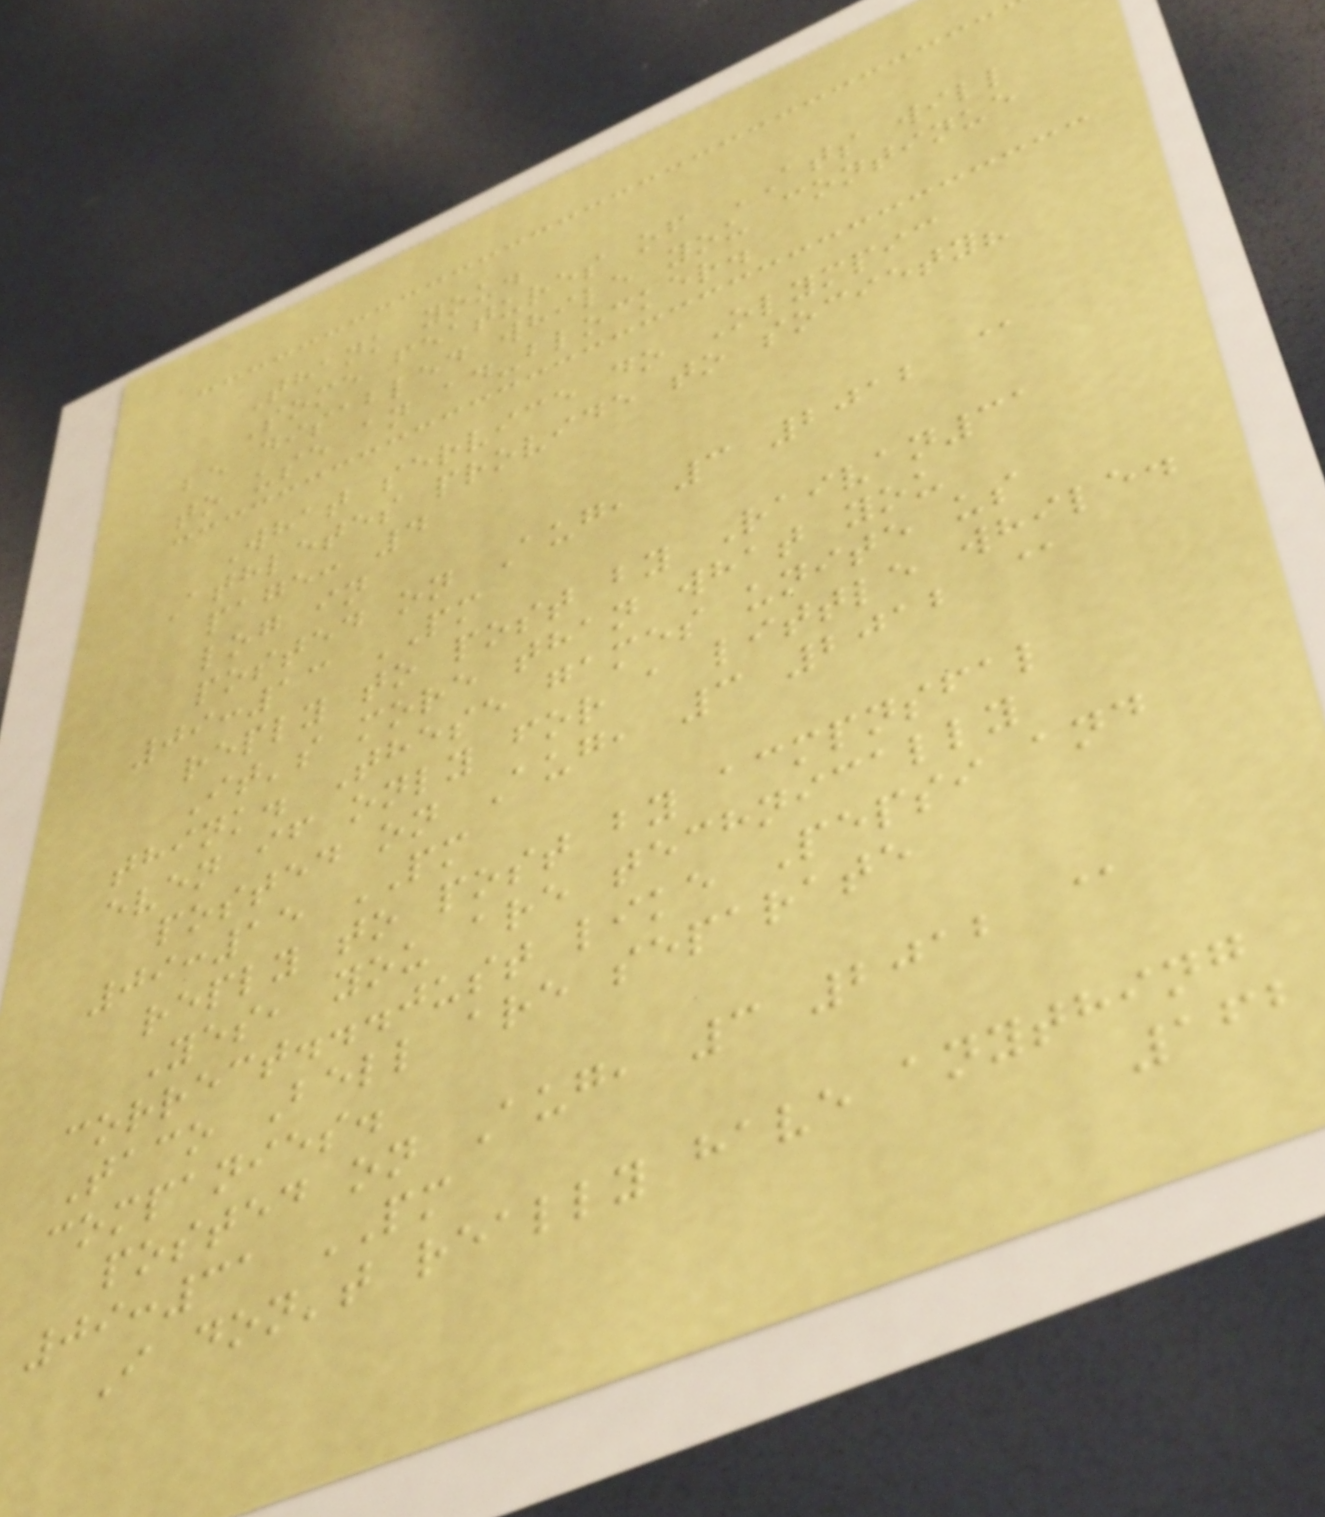Thank you.
Some features of ATS will
be disabled while you continue
to use an ad-blocker.
What service do Olympic
Athletes provide to society?
page: 4
log in
posted on Aug, 3 2012 @
09:13 PM
reply to post by Raivan31
It's more than what you
think. These games unite us
even if only for a little while.
posted on Aug, 3 2012 @
09:15 PM
reply to post by acmpnsfal
Yes, you are technically
correct...just like Pepsi and
Taco Bell are separate
companies.
posted on Aug, 3 2012 @
09:31 PM
I don't really have anything
162
